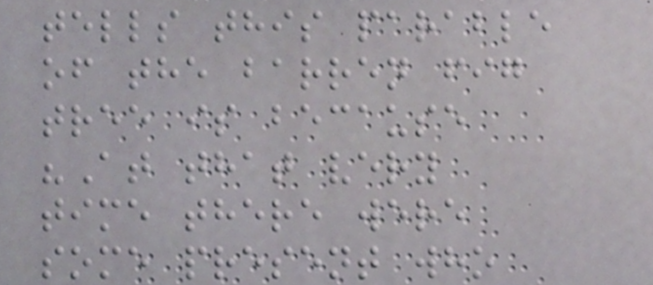tells this parable
of the barren fig
tree is because
"At that very
time there were
some present who
